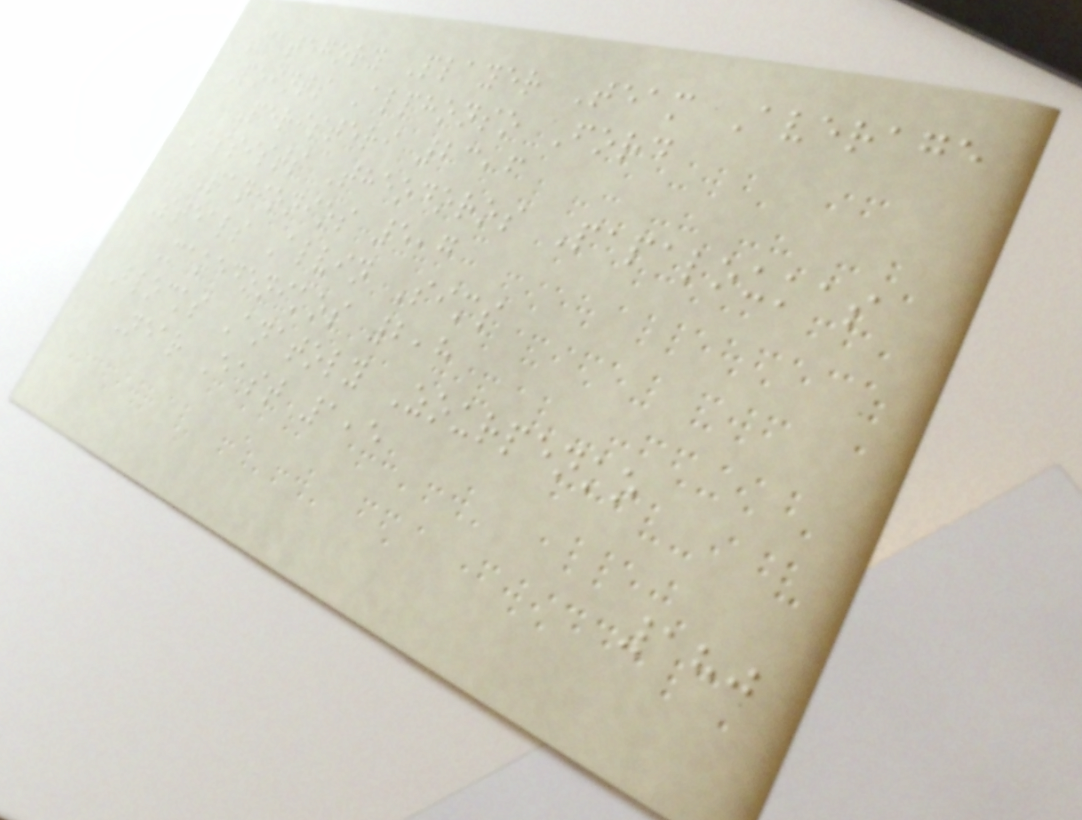Category Player Team Average
Points Alphonso Ford
Peristeri 23,6
Assists Theodoros Papaloukas
Panionios 5,7
Steals Alvin Sims
Makedonikos 2,8
Blocks Anatoly Zourpenko
Near East 1,5
180
